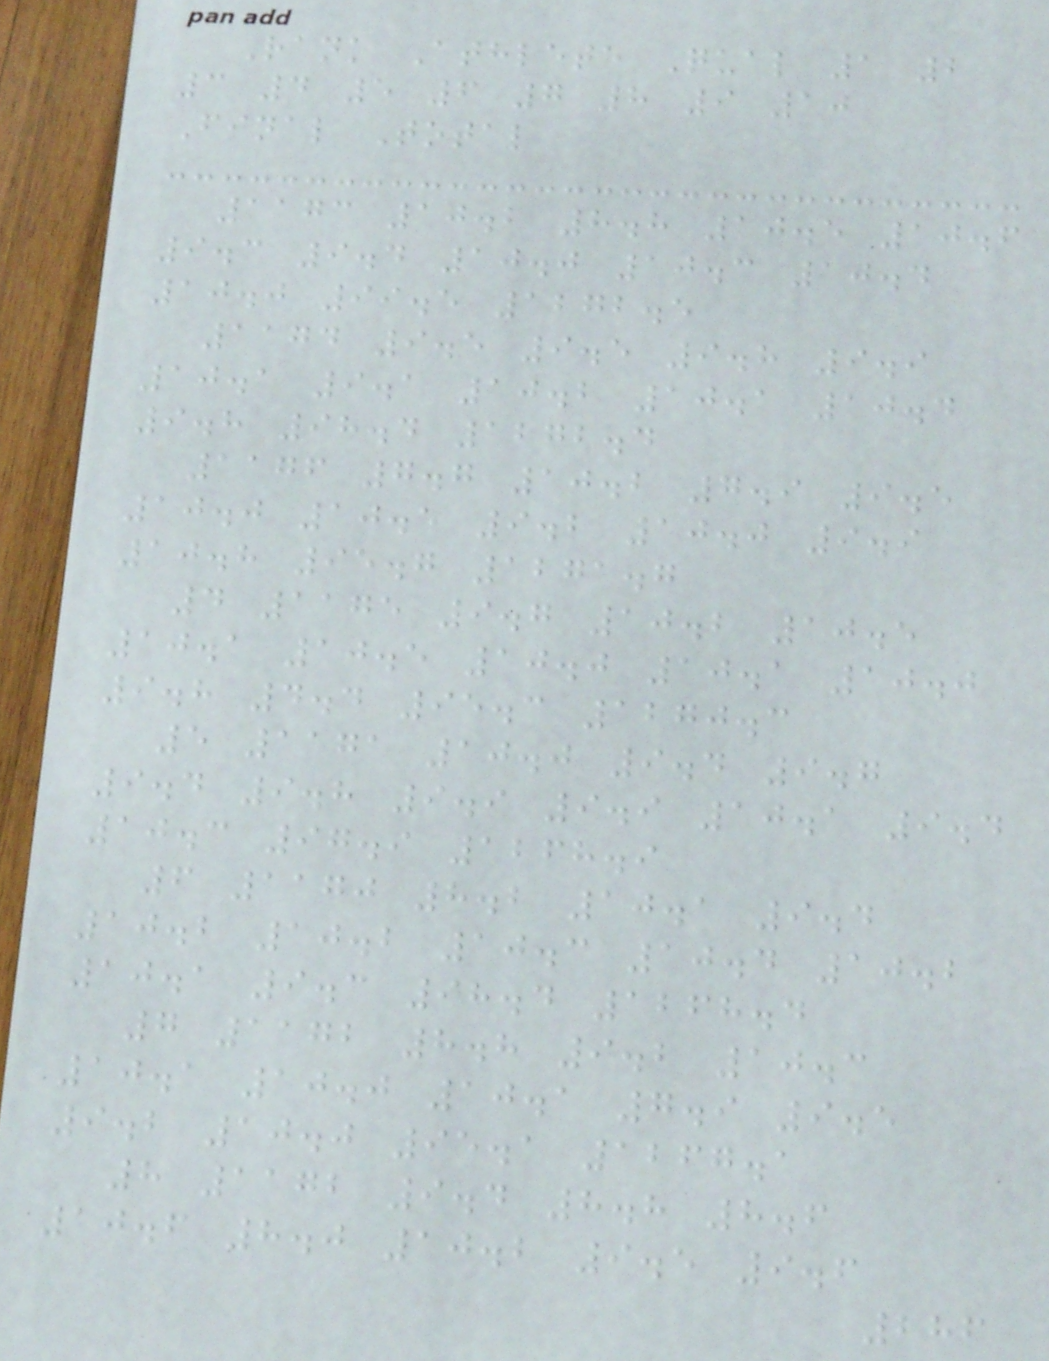Rank Athlete Qual 1 2
3 4 5 6 7 8 9 10
Final Total
1173 10.2 8.8 10.5 10.6
9.3 9.4 10.0 10.3 10.4
10.0 99.5 1272.5
1174 9.5 9.5 9.8 9.9
10.1 9.1 10.2 10.1 10.4
9.8 98.4 1272.4
1176 7.7 10.2 7.9 9.5
10.0 10.5 9.2 10.0 9.9
10.8 95.7 1271.7
4 1175 9.7 10.2 10.5
10.1 10.5 10.0 10.1 10.0
9.8 4.4 95.3 1270.3
5 1171 10.0 9.4 9.7
9.4 9.8 9.9 9.9 10.1 9.4
10.3 97.9 1268.9
6 1170 8.2 10.1 9.4
10.2 10.2 10.3 10.4 10.2
10.1 9.3 98.4 1268.4
7 1172 8.8 9.2 10.3
10.1 10.0 10.1 7.9 9.5
9.2 10.0 95.1 1267.1
8 1172 9.4 8.8 8.6
10.6 8.0 10.2 9.5 9.6
286
